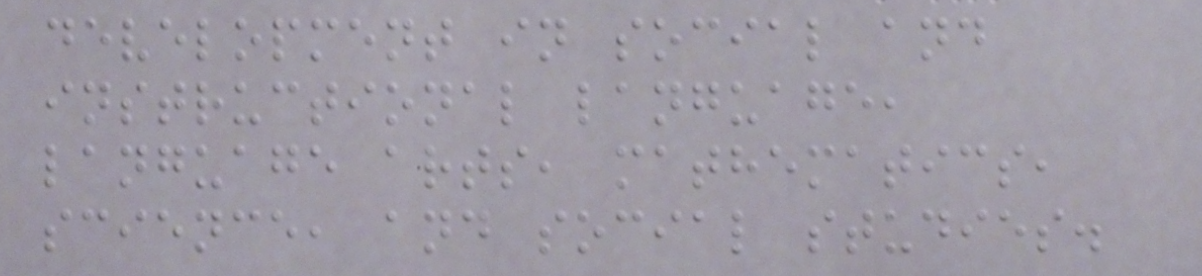development in social and
instructional language,
language arts, mathematics,
science, and social studies.
